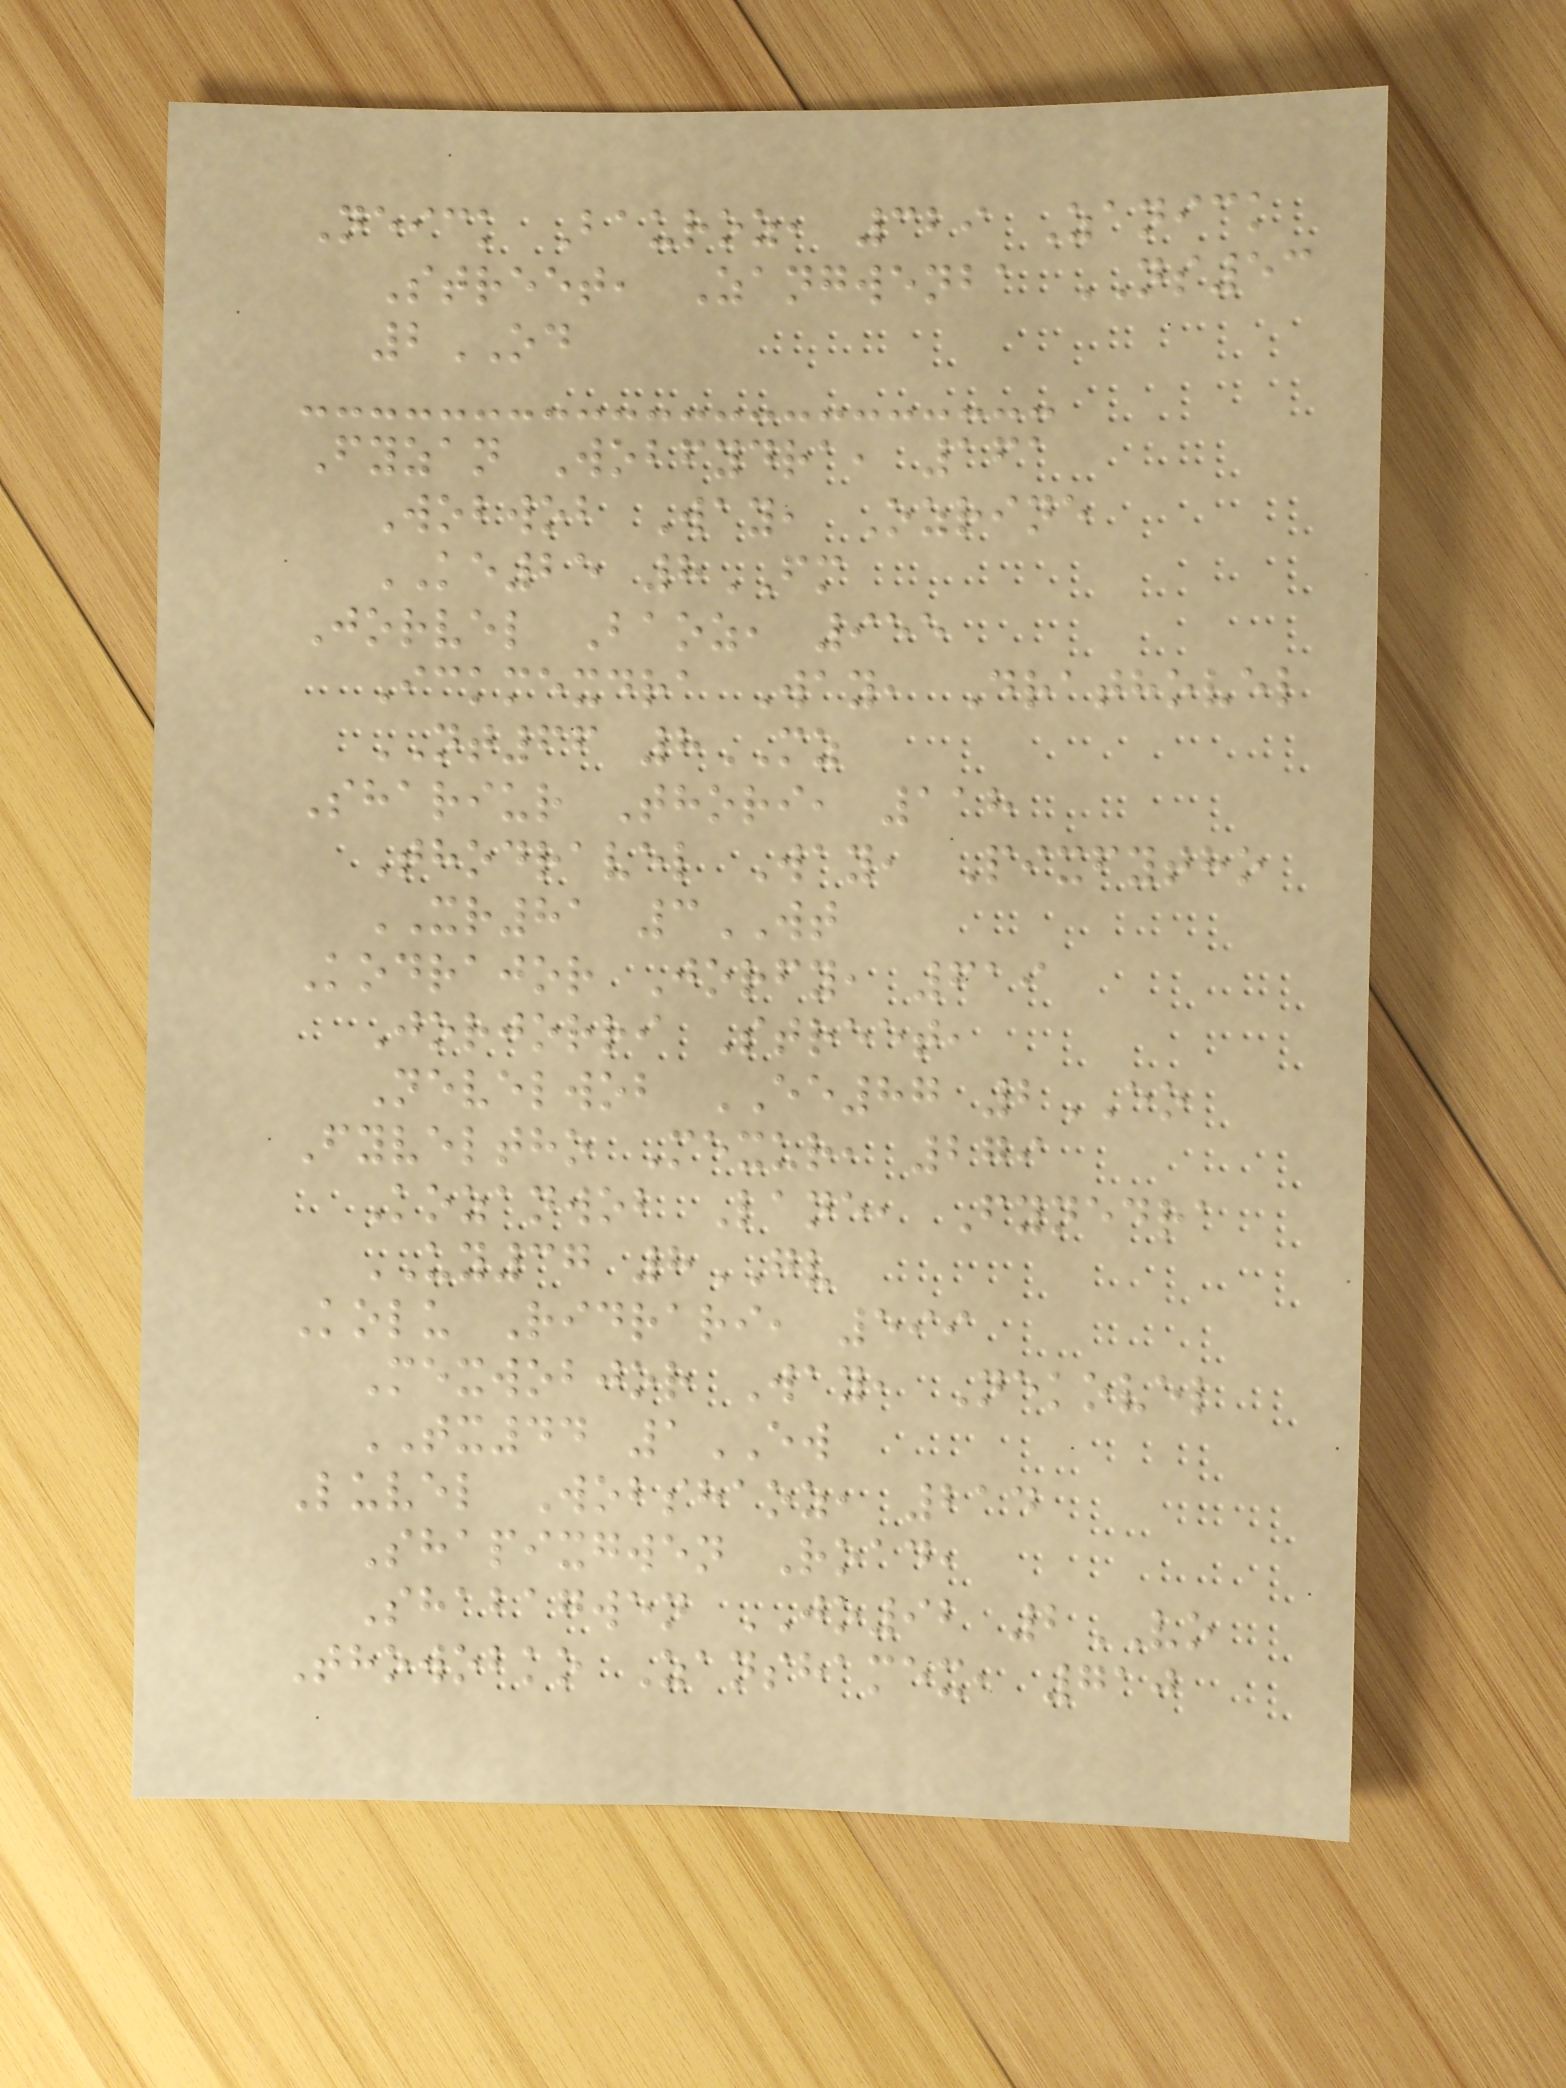Neick Bauroz, 329 Zanick
Street, Zangwenba NS53
2OD
Fyzan Wobfydra, 161
Wobwob Way, Ozrine
KE25 8FM
Jorvel Baoz, 955
Ickmexdra Way, Drathovel
NT66 8MZ
Shariur Thori, 118
Thodravel Way, Pixfytho
XR81 3WT
Kodrajor Jorfy, 619
Jorjorri Street,
Nevelwob EE87 2EO
Fyveltho Mexur, 279
Kozanwob Lane, Fynedra
UY37 8GV
Kolu Ridrari, 599
Mexwobjor Way, Nekovel
TX44 1EW
Luvel Wobshaoz, 214
Shapixgwen Road,
Shabagwen JO92 2VO
Thowobko Zanshamex, 710
